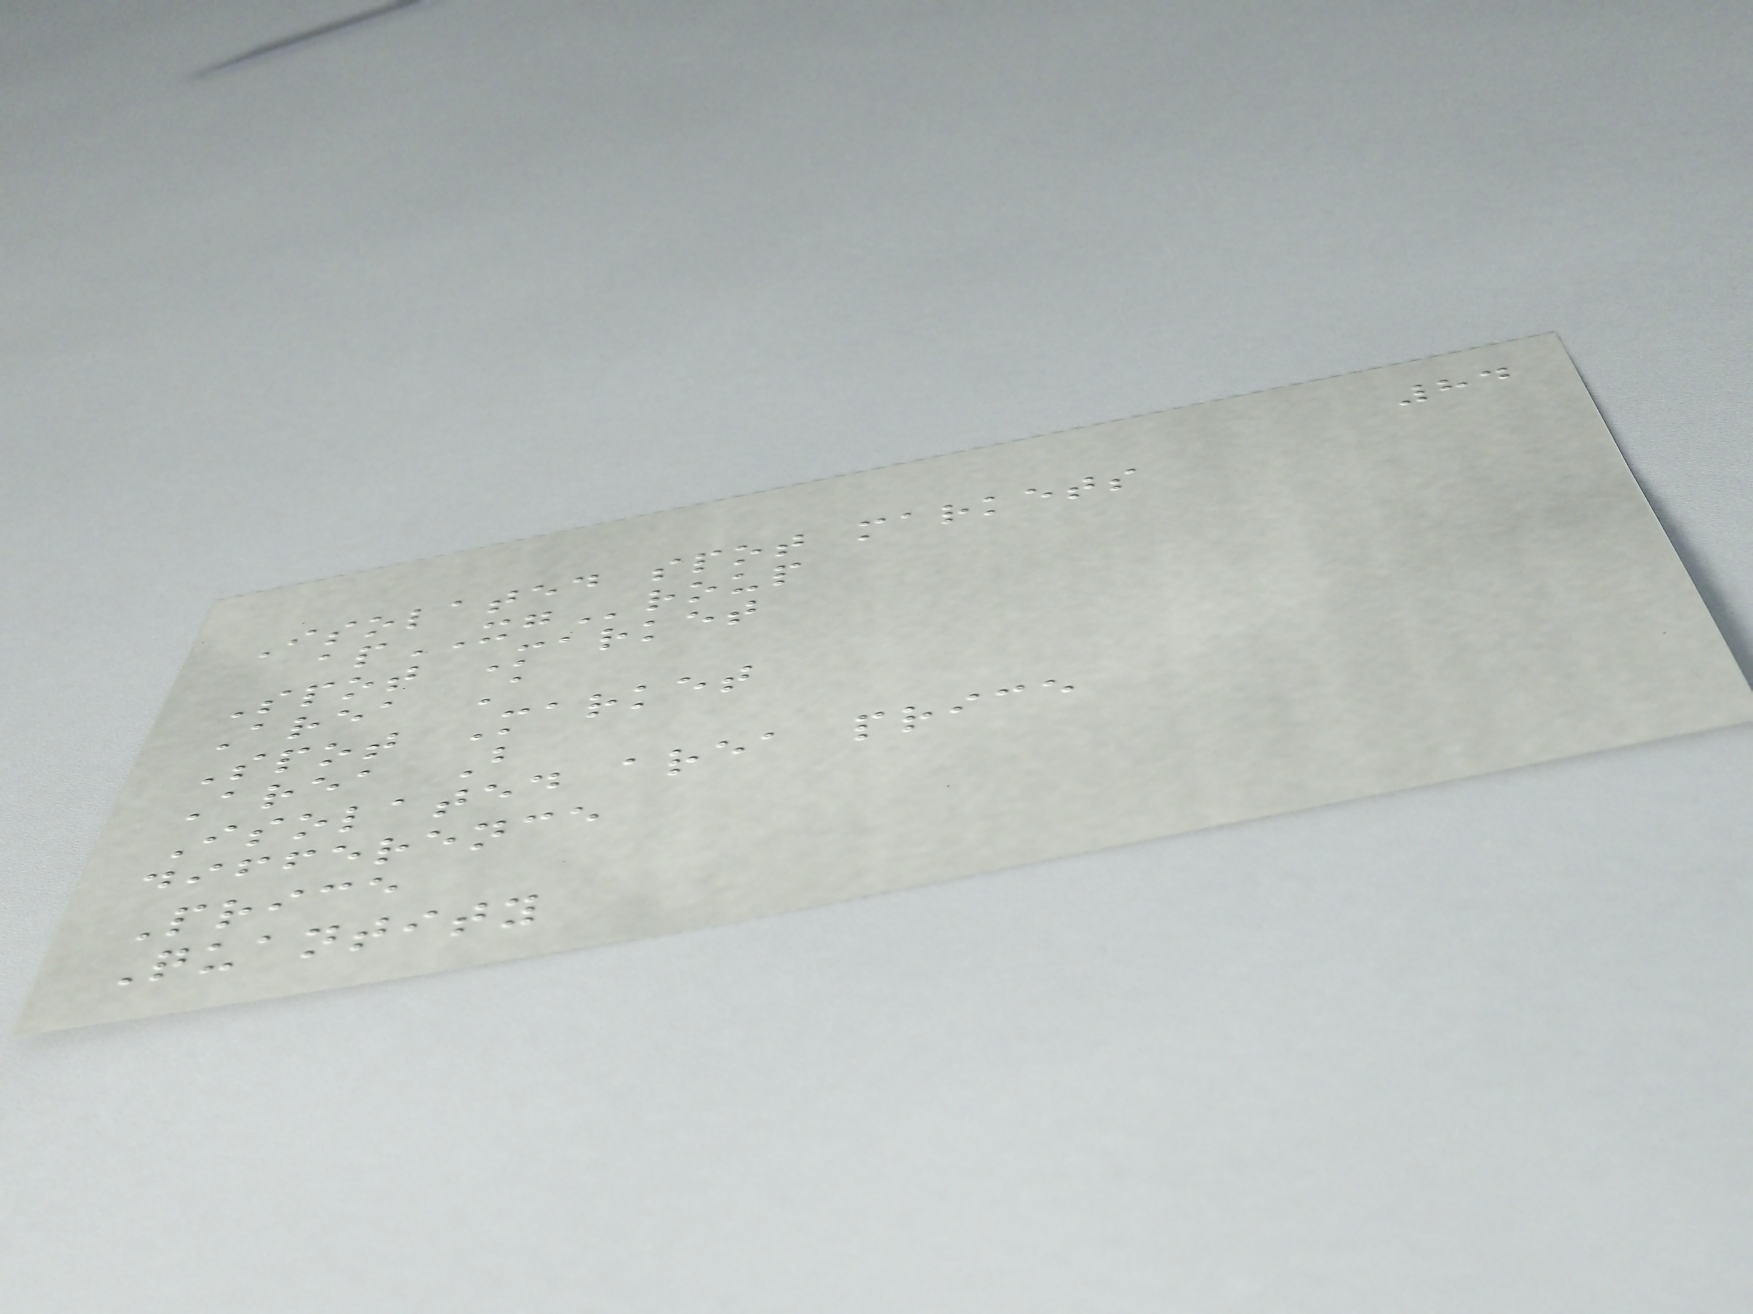84
Isolated spot markets
apXGroup
Spot Market
Area A
Spot Market
Area B
Isolated area price
difference
Price
Quantity
